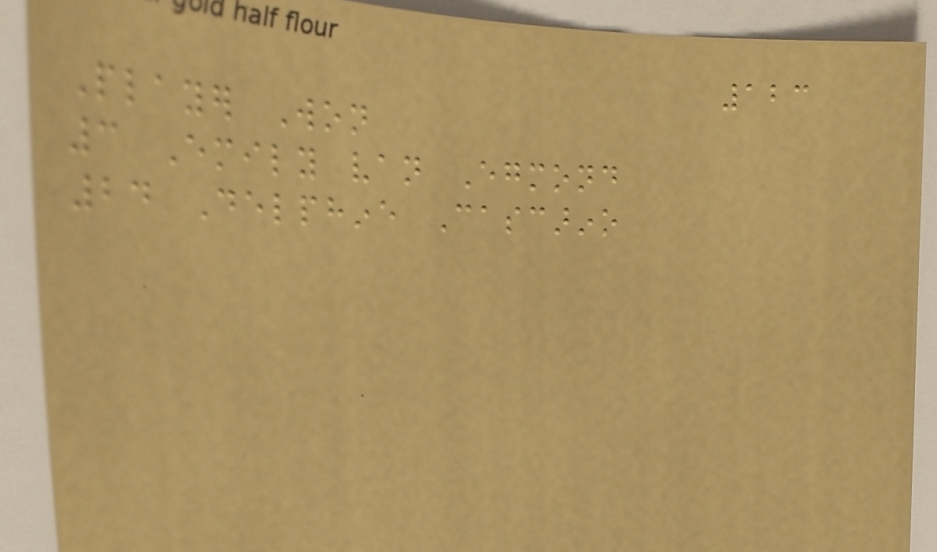123
Player Won
3 Emily van Egmond
24 Delphine Cascarino
